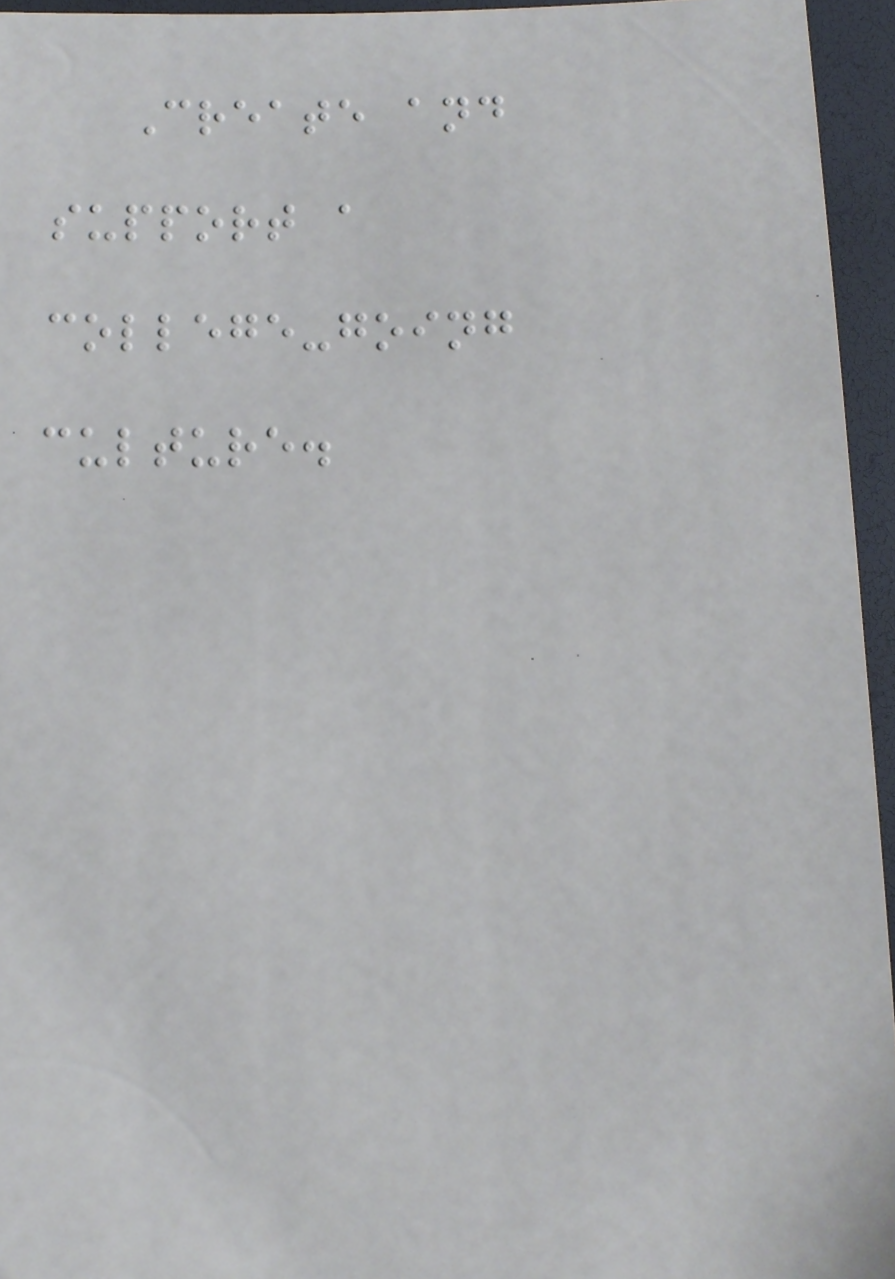Create and
support a
college-going
culture.
